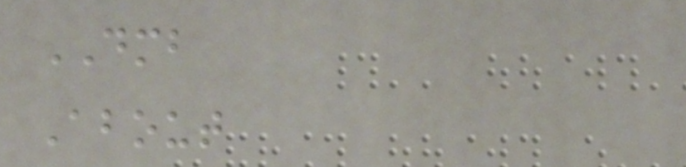DMB
About
